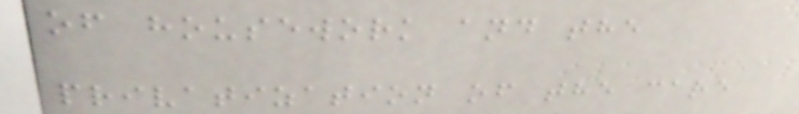of housework and the
privatization of the care
